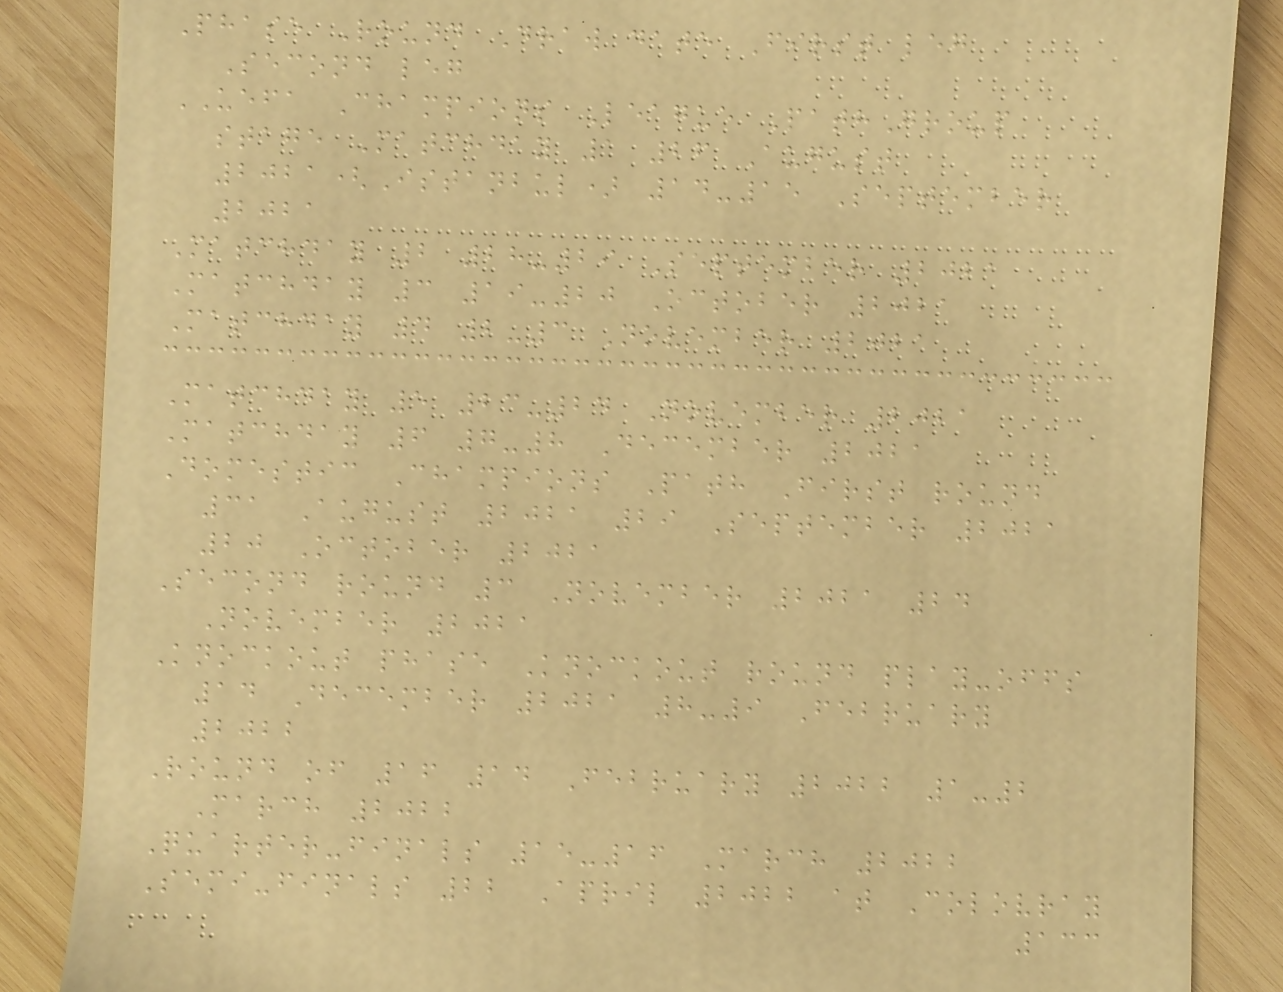Phase Round Draw date First leg
Second leg
UEFA Champions League PathGroup
stage Matchday 1 26 August
2021(Istanbul) 14-15 September
2021
Matchday 2 28-29 September 2021
Matchday 3 19-20 October 2021
Matchday 4 2-3 November 2021
Matchday 5 23-24 November 2021
Matchday 6 7-8 December 2021
Domestic Champions Path First round
31 August 2021 29 September 2021
20 October 2021
Second round 3 November 2021 24
November 2021
Knockout phase Knockout round play-offs
14 December 2021 8-9 February
2022
Round of 16 14 February 2022 1-2
March 2022
Quarter-finals 15-16 March 2022
Semi-finals 22 April 2022 at Colovray
133
